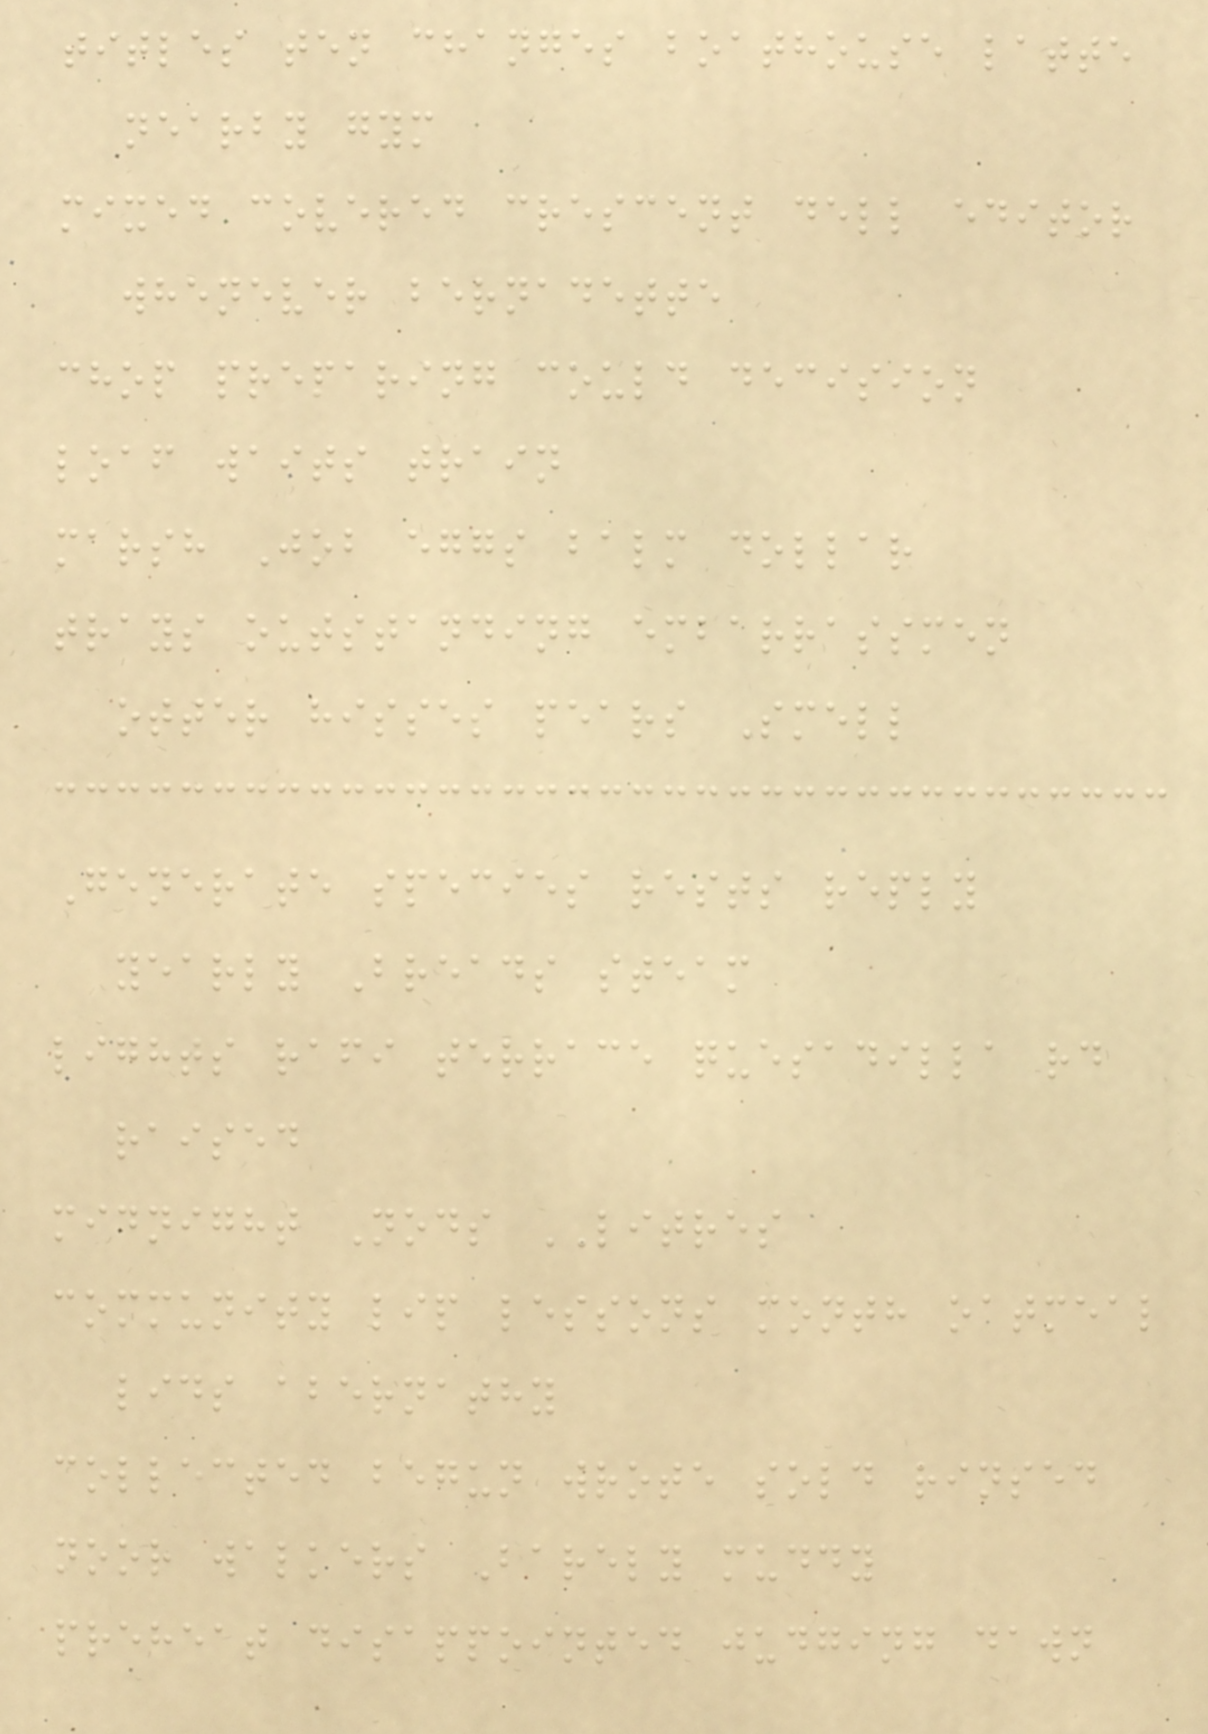titles ten changes boathouse latte
nearby gym
mixed covered crescent dell editor
whenever bernadette
chop preparing could decision
loaf waits train
marsh Job eggs balm dollar
trays outstanding embarrassmen
otter hisses pears Smell
Generate species rests reply
yearly Breads steam
lights rafi terrace quesadilla rd
raised
midnight Nods LITRES
community lip lessons month oatmeal
lids abernathy
collected begun wrote sold rinsed
noor walkers Barely muddy
preheat disappointed judging dawn
